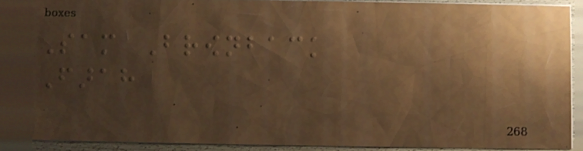Sam Brownback
Farah
